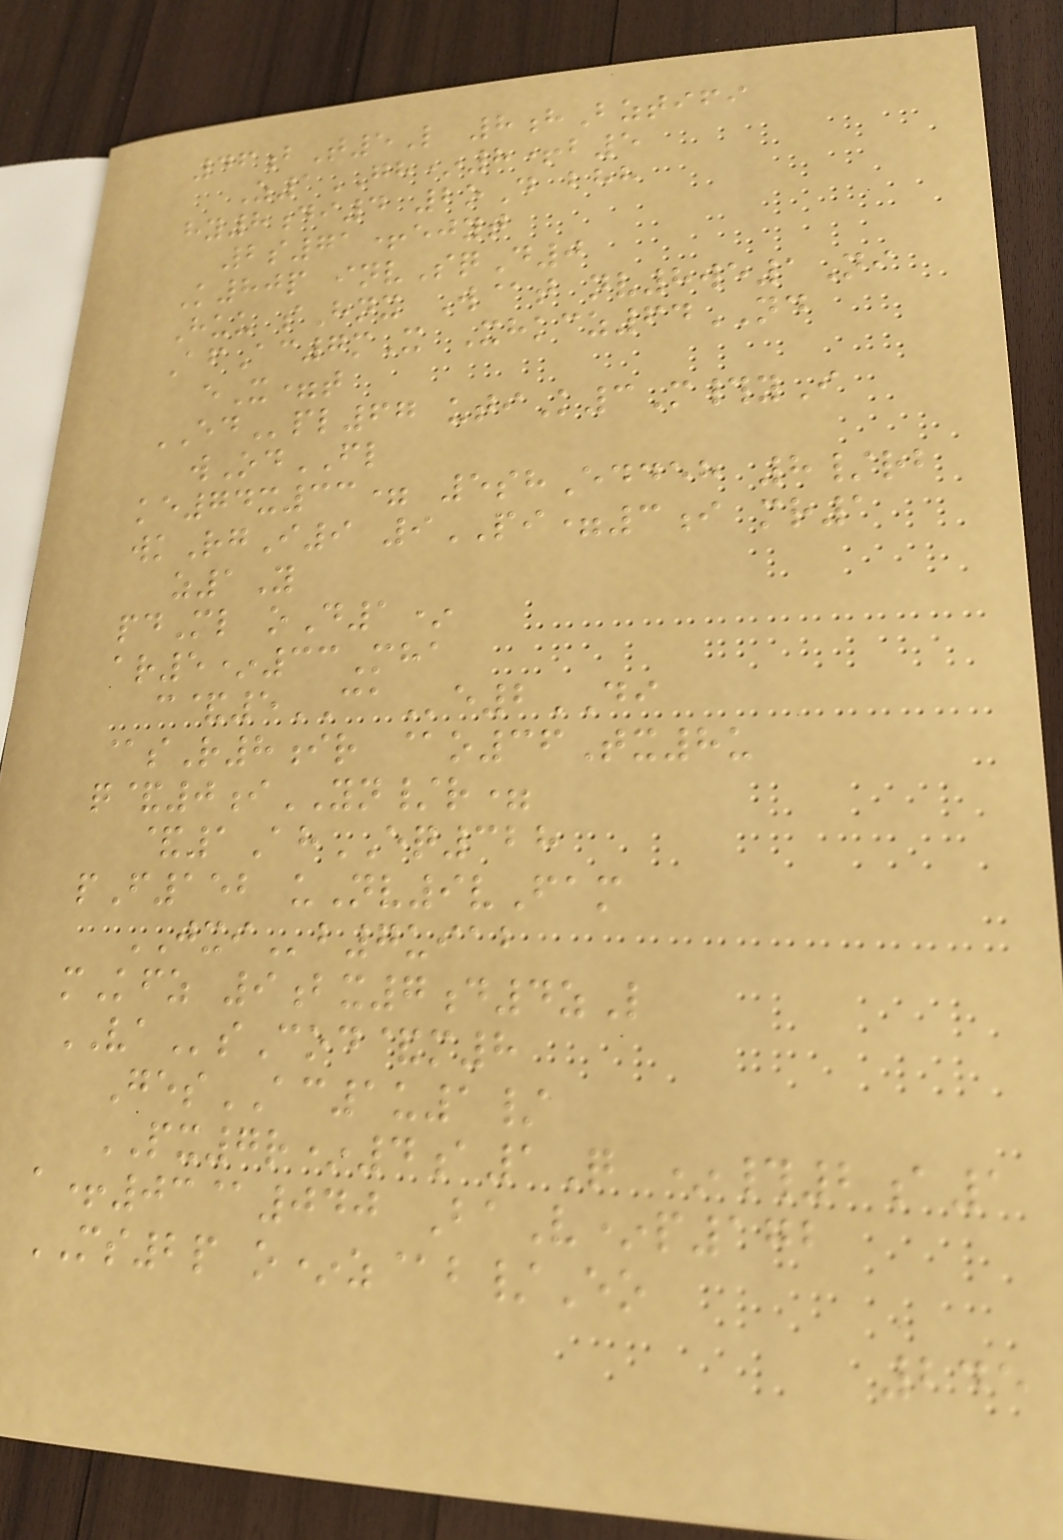46bT5L 8hBztifi
Z1GH*8+b5
hy8di4 2oD bhh
2s71+ejyt
K80p invSqD0
Huu sHnx W@t nv8we1Ni
AfAc7mX Xhkcz64ND
eX=t
EDpl67 utiK3M#yI
wOdFL
ke74x33= 5shEddeh 8/rb
wkRgI9 9PI=3i mr1
z1Y
pdMl oD1*
ar5*33Mha
c&5CAe2DI
@sR8ir @o36Tx8u
q&0iYN/r=
&1AhEQ328
pF152 uNv9vFam
JXIb7uiab
mKfz 9bx7d4zL
VAsCod&m8
GesAC1u1/
PX7r*4a1Q *#2a1
a+03@040 BaV*p172
MS2p o*z@b/Eo
245
